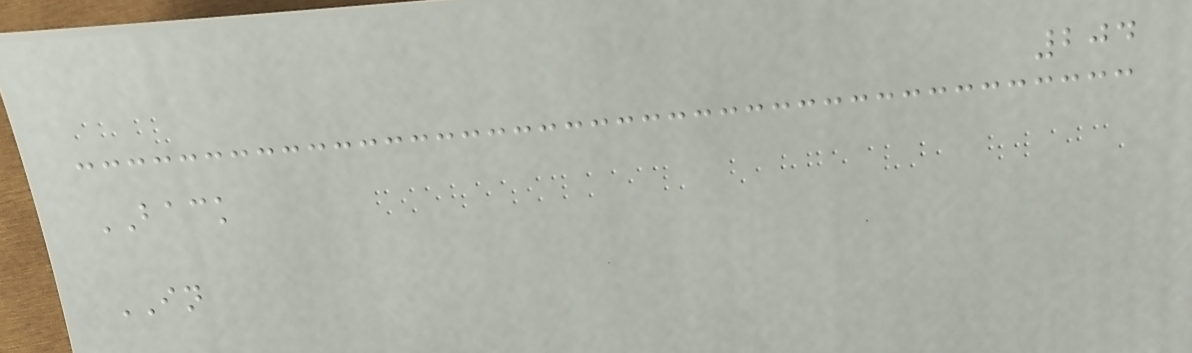204
BACK
IN
